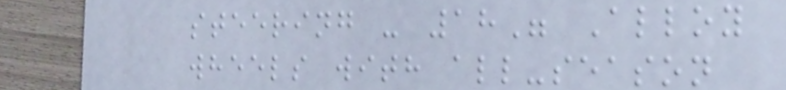steering - 18" Alloy
wheels with all-season
